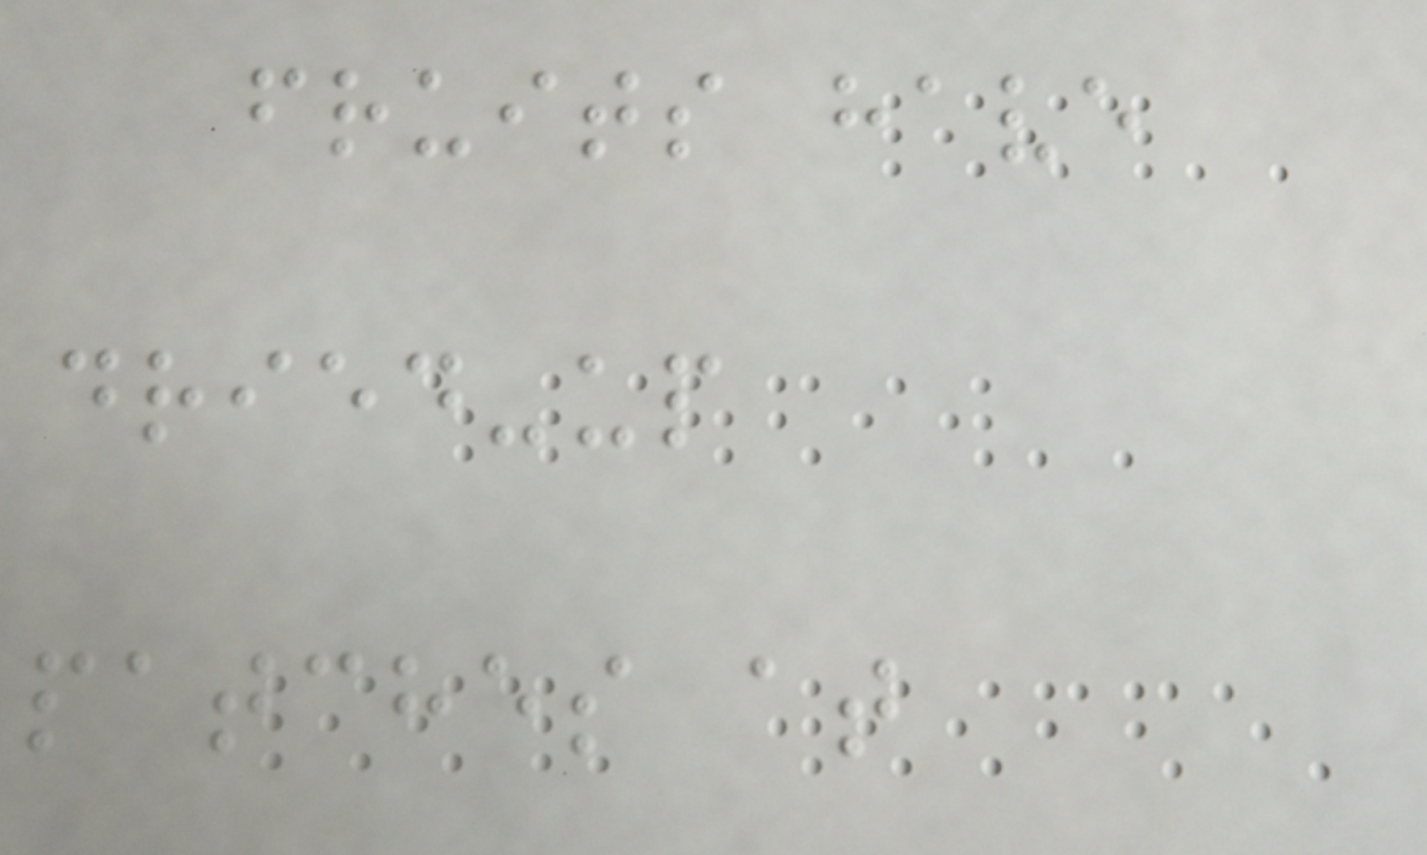fruits have
dried-up
patches at
